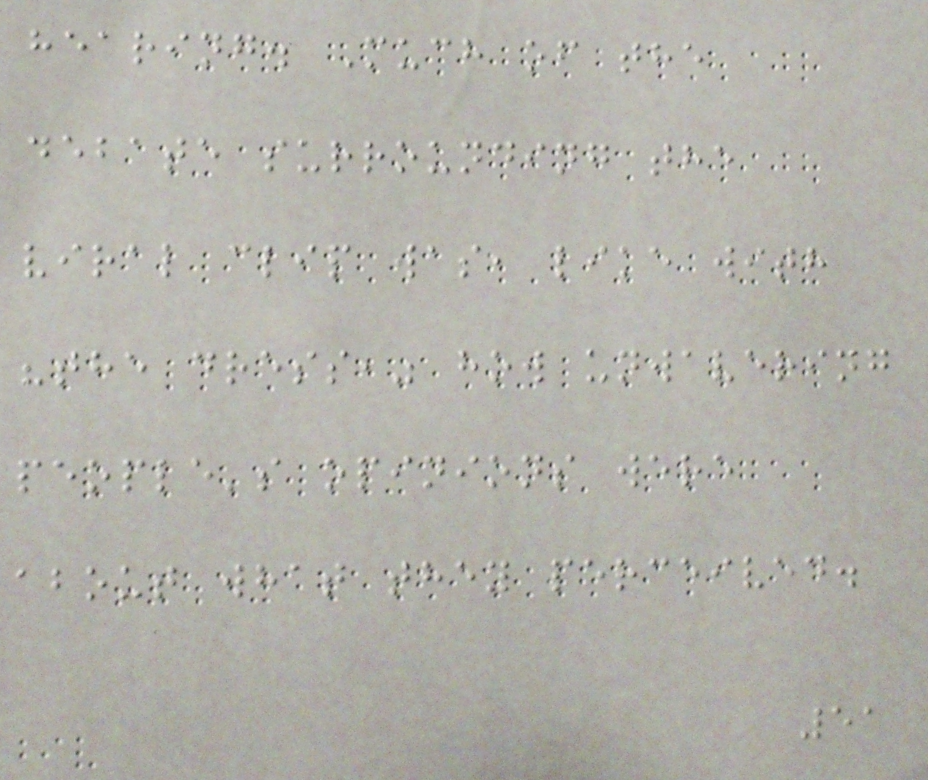hearing. Much of the
debate surrounding the
viral clip was, like with
"the dress," how unwavering
people's opinions were
about what they perceived.
51
